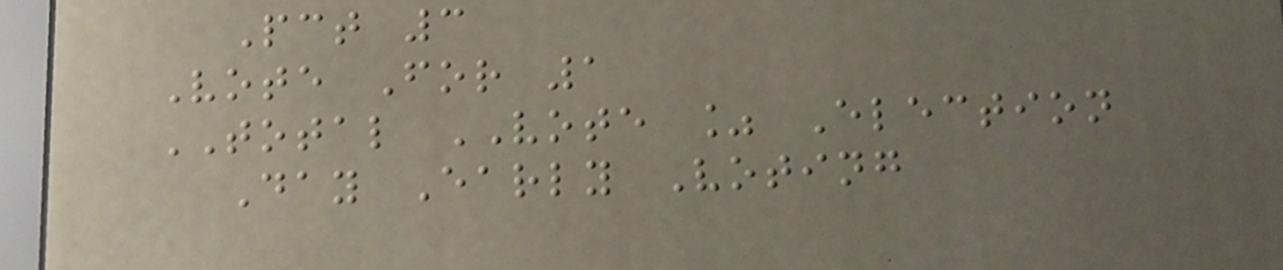Pct 3
Vote For 1
TOTAL VOTE % Election
Day Early Voting
